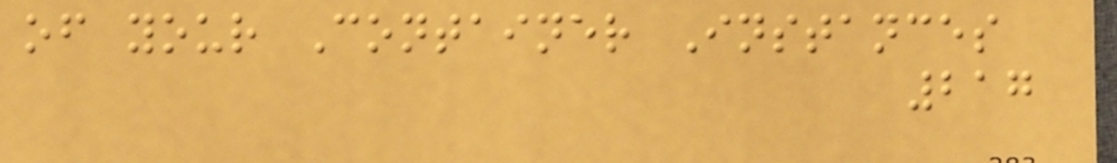of your Container Instances
217
